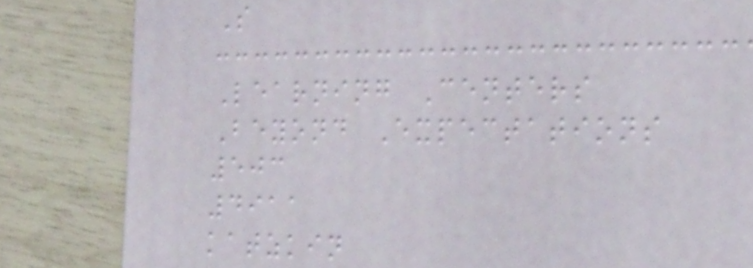S
Learning Centers
Beyond Expectations
503
4911
katzkin
